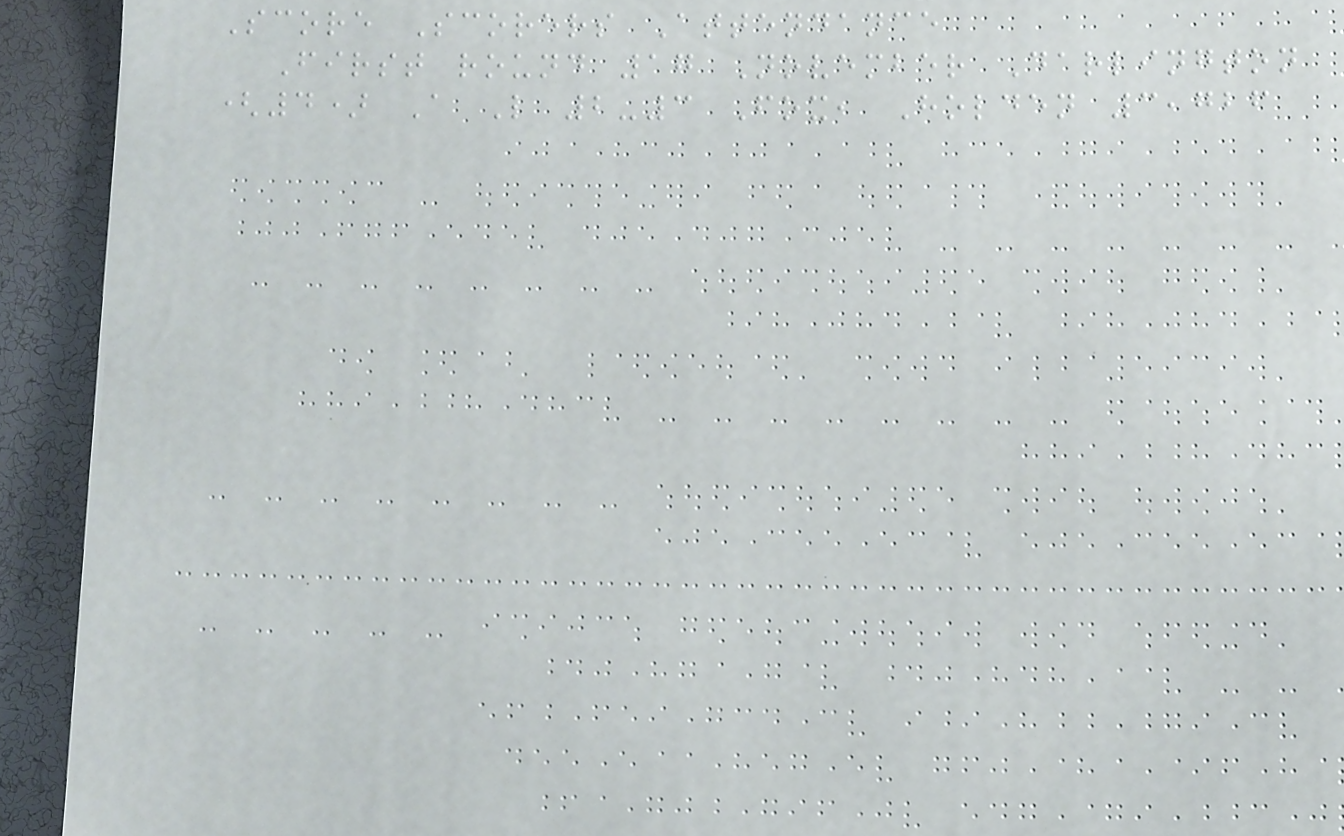Score Scorers Attendance
First round 17 November Darlington
(4) A L 2-3 Fox, Holden 3,726
